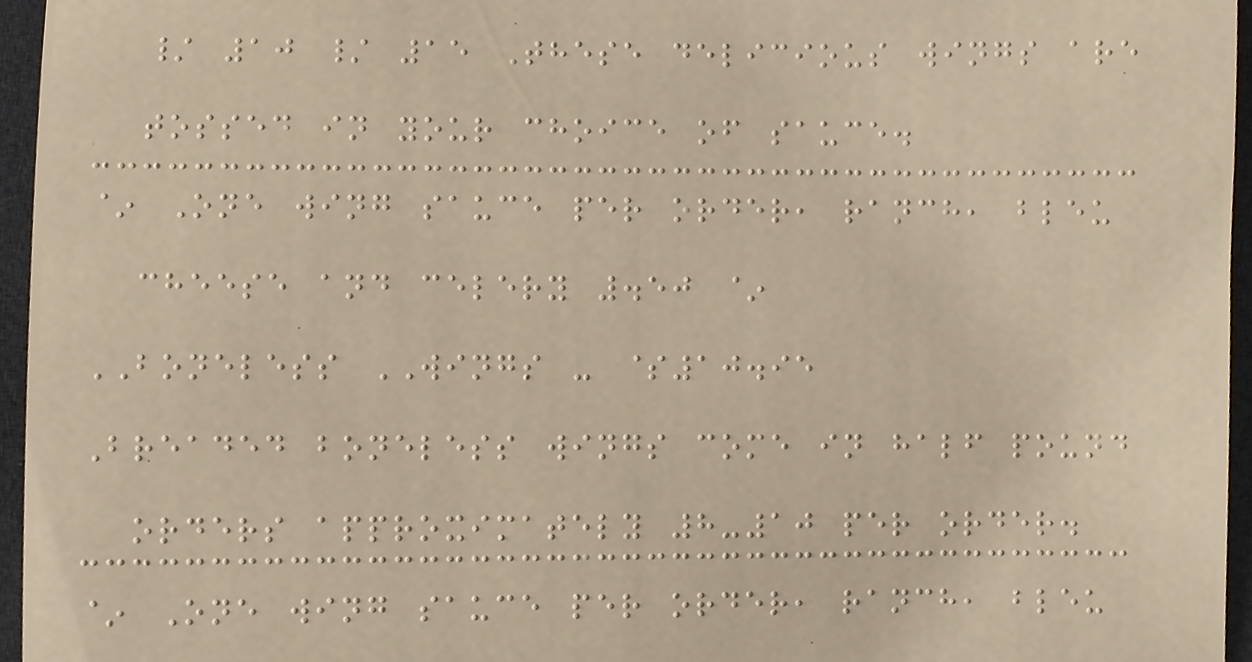/ 10 / 15 These delicious wings are
tossed in your choice of sauce.
~ One wing sauce per order, ranch, bleu
cheese and celery .50 ~
BONELESS WINGS - $10.95
Breaded boneless wings come in half pound
orders approximately 8-10 per order.
~ One wing sauce per order, ranch, bleu
